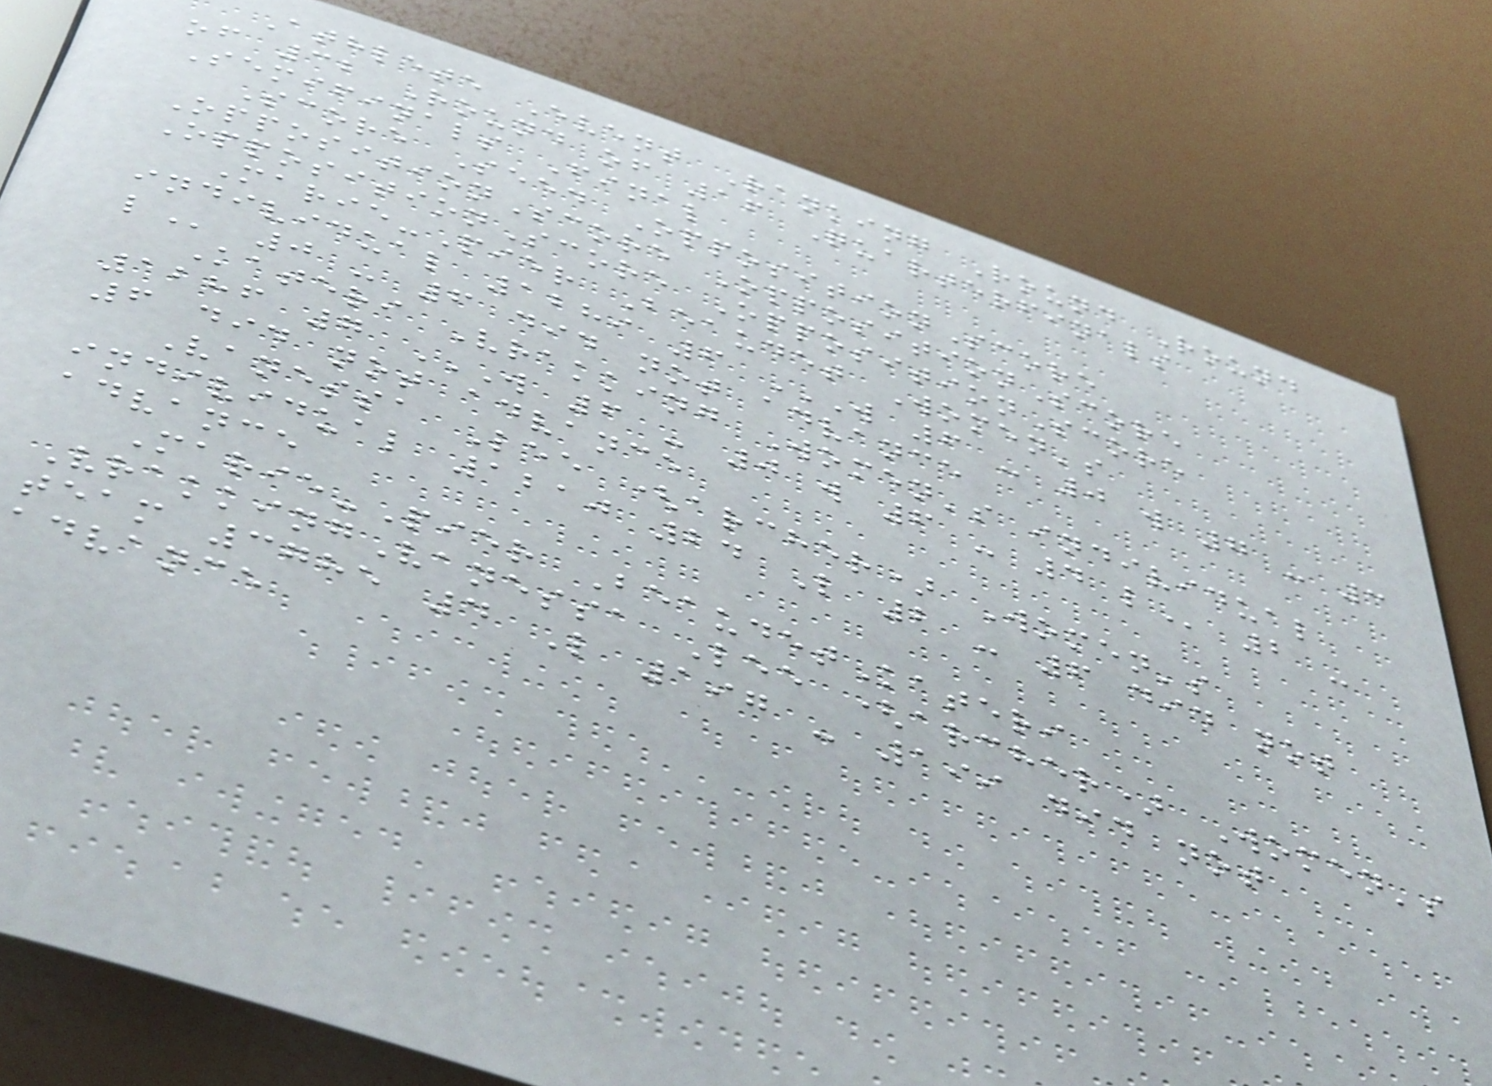Athlete Event Ranking Round Round
of 32 Round of 16 Quarterfinals
Semifinals Final
Score Seed OppositionScore
OppositionScore OppositionScore
OppositionScore OppositionScore
Marie-Pier Beaudet Women's
individual 1289 6 W 6 - 0 W 7 - 3
L 0 - 6 did not advance
Kateri Vrakking Women's individual
1286 7 W 6 - 0 W 6 - 4 L 2 -
6 did not advance
Vanessa Lee (archer) Women's
individual 1210 24 L 2 - 6 did not
advance
Marie-Pier BeaudetKateri
VrakkingVanessa Lee (archer) Women's
team 3785 4 L 197 - 199 did not
advance
